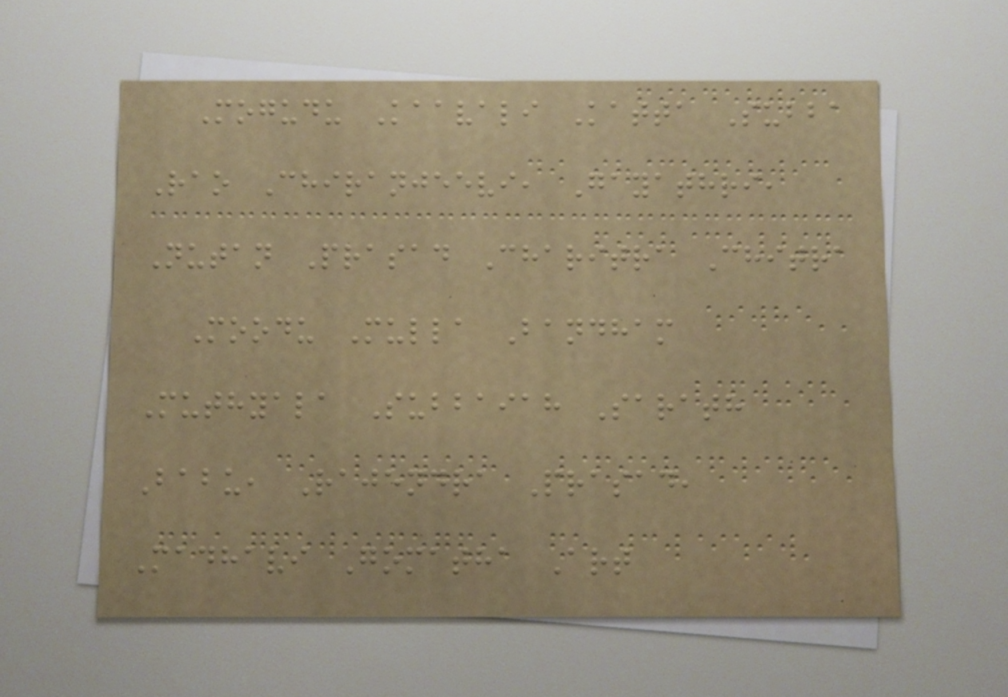Mogudu Kaavali Katta Subba
Rao Chiranjeevi, Gayathri,
Nutan Prasad Charitra Chitra
Moodu Mulla Bandham
Muthyala Subbaiah Sarath
Babu, Rajendra Prasad,
Madhavi Gomatha Art
